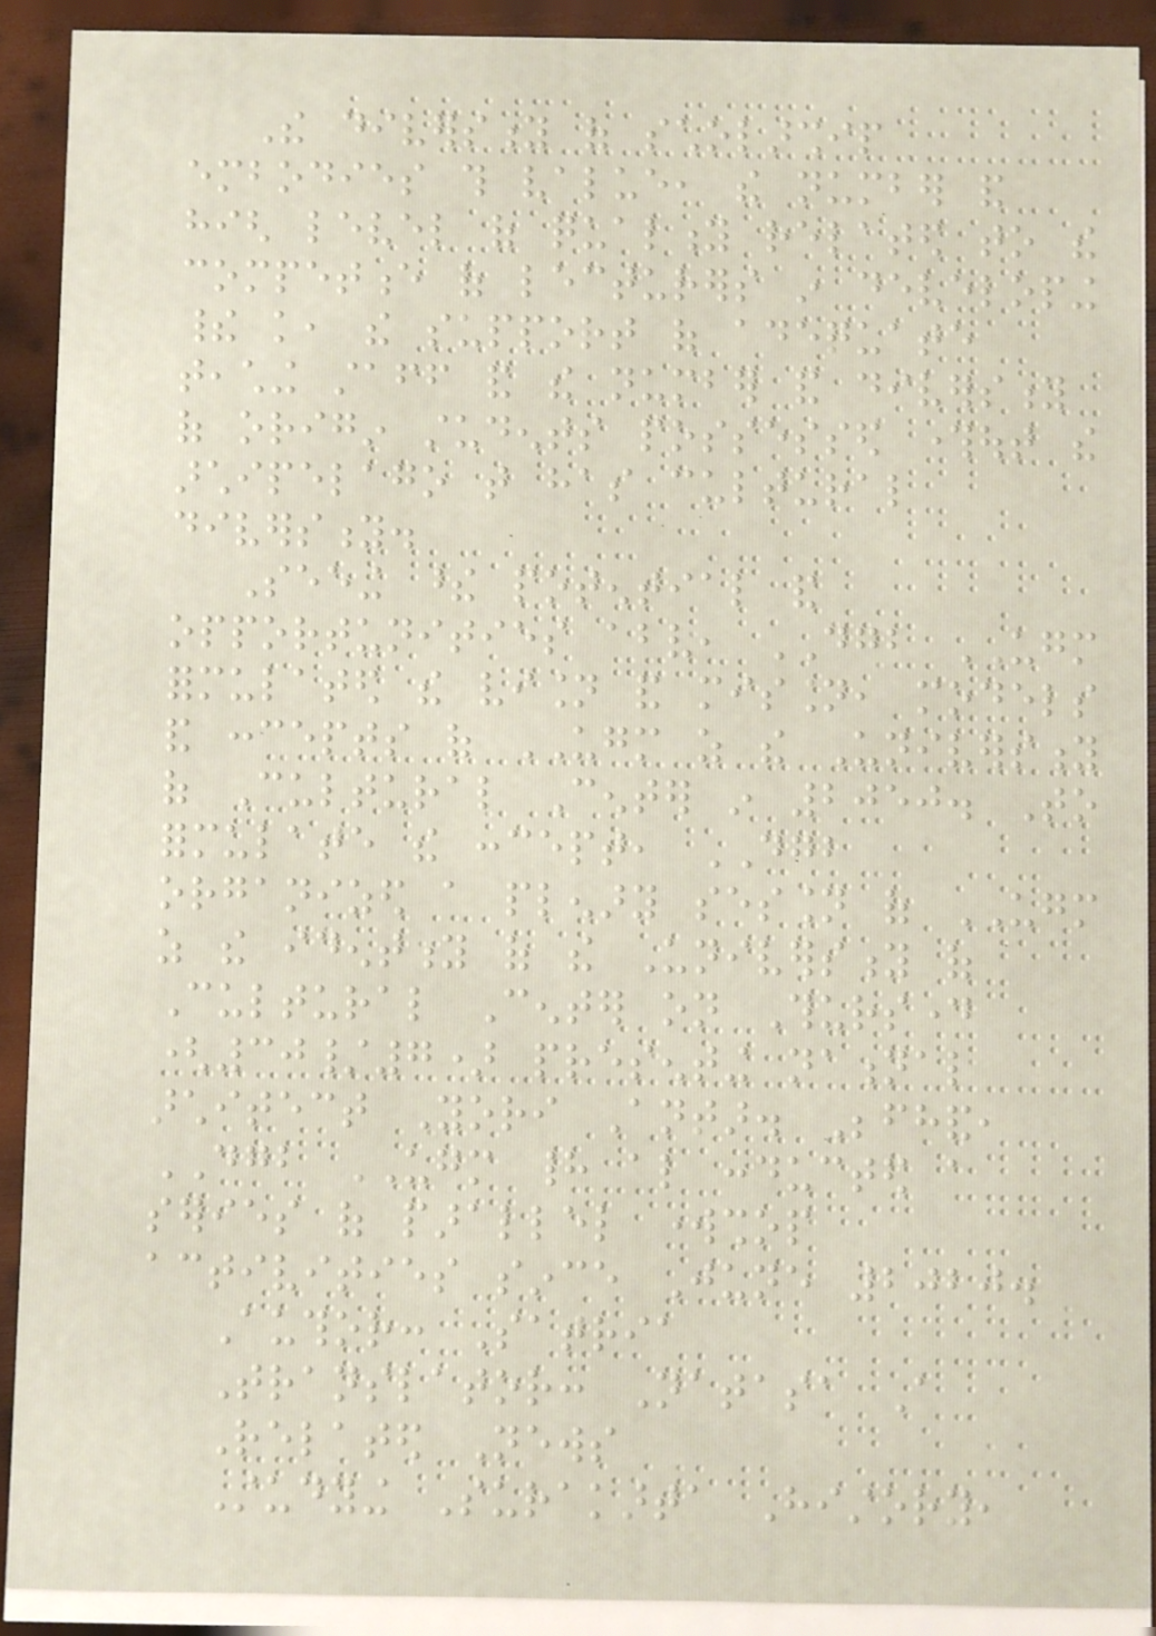The diversity of scholarship
embodies this value, the number and
high level of quality related to the
competence of lecturers in developing
their knowledge, the support of adequate
teaching staff and the number and diversity
of origin students possessed throughout the
archipelago that has cultural
diversity.
Seeing these potential and
opportunities above, DGB UGM
formulated the vision and mission, models
and concepts of UGM as the University
of Cultural Center in 2050. To
formulate the concept, DGB
organized a plenary session of UGM
as the identity of the University of
Cultural Center on Thursday
(30/7) presenting national
architect Yori Antar. Beforehand,
DGB UGM had also conducted a
series of parallel workshop
activities since June 2020.
Author: Satria
Translator: Natasa A
Related News
Studying Surakarta History,
